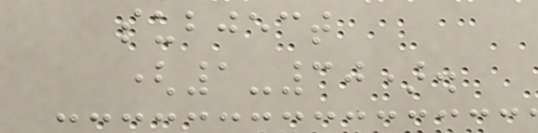subject
(1-30).
